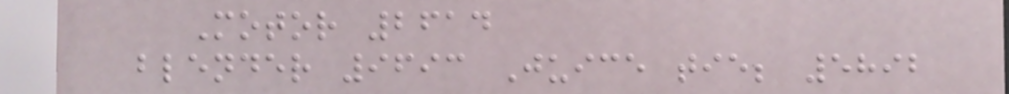Motor 2614
blender 9693 Juice tie; 5892
